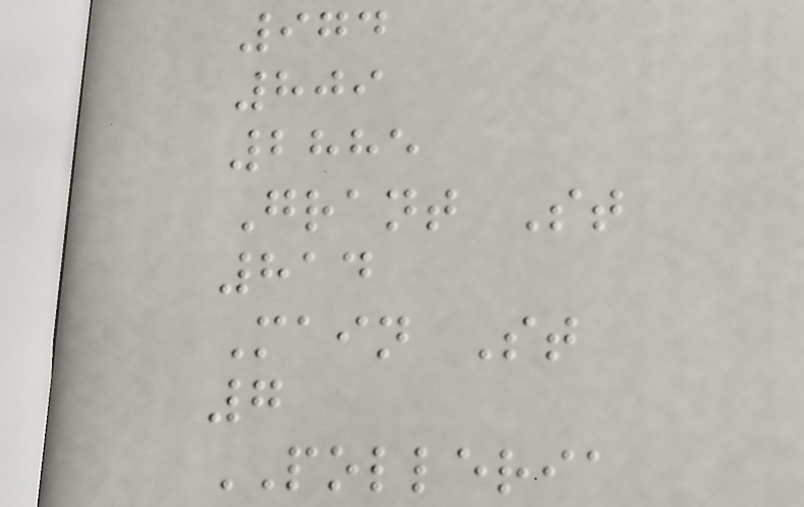974
809
2885
Grant St
814
Main St
7
POLLERIA
